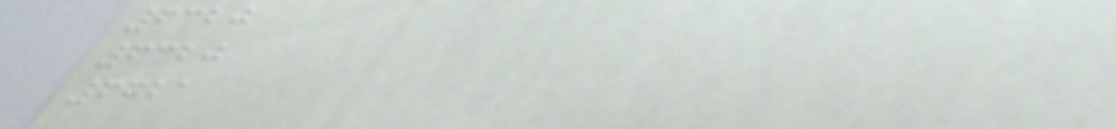6320
6320
6721
